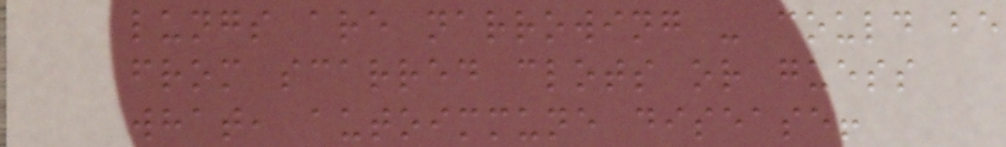lungs are narrowing - could be
from scarred clots or guess
what, autoimmune disease!
